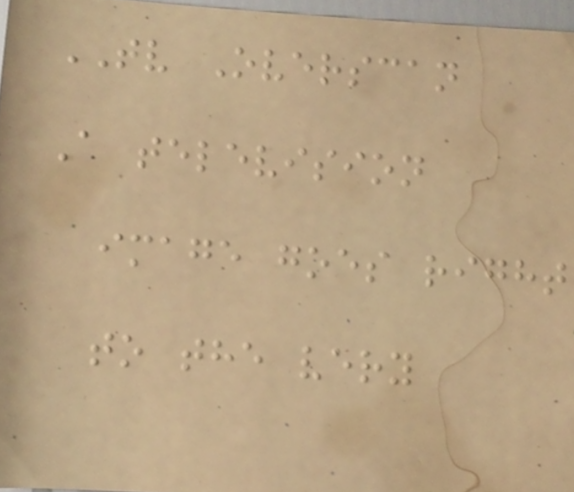TV Overscan
A television
image goes right
to the very
